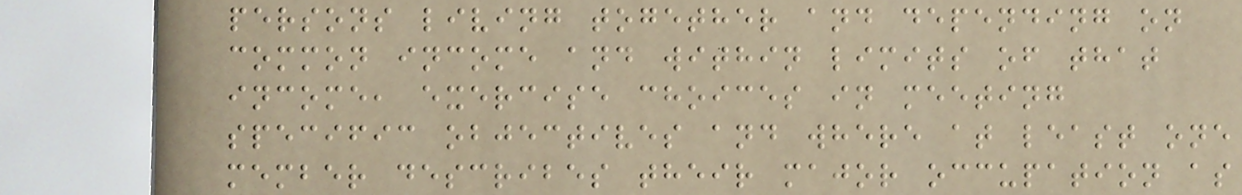persons living together and depending on
common income and within limits of that
income, exercise choices in meeting
specific objectives and where at least one
member describes their major occupation as
